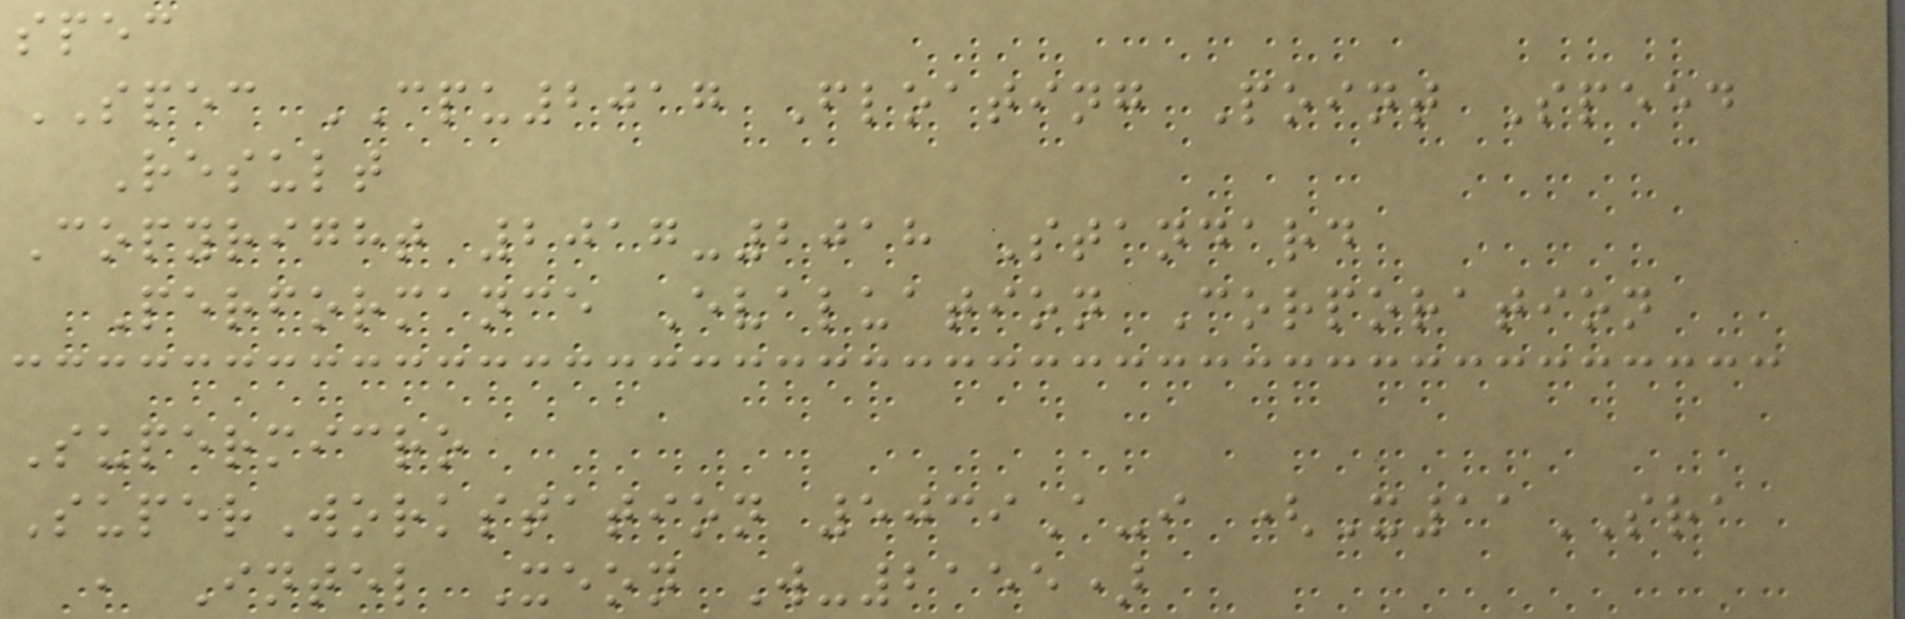spec
SPEC CPU2017 Floating Point Speed
Result
Copyright 2017-2018 Standard
Performance Evaluation Corporation
Supermicro
SuperWorkstation 5039A-i (X11SRA
, Intel Xeon W-2155)
